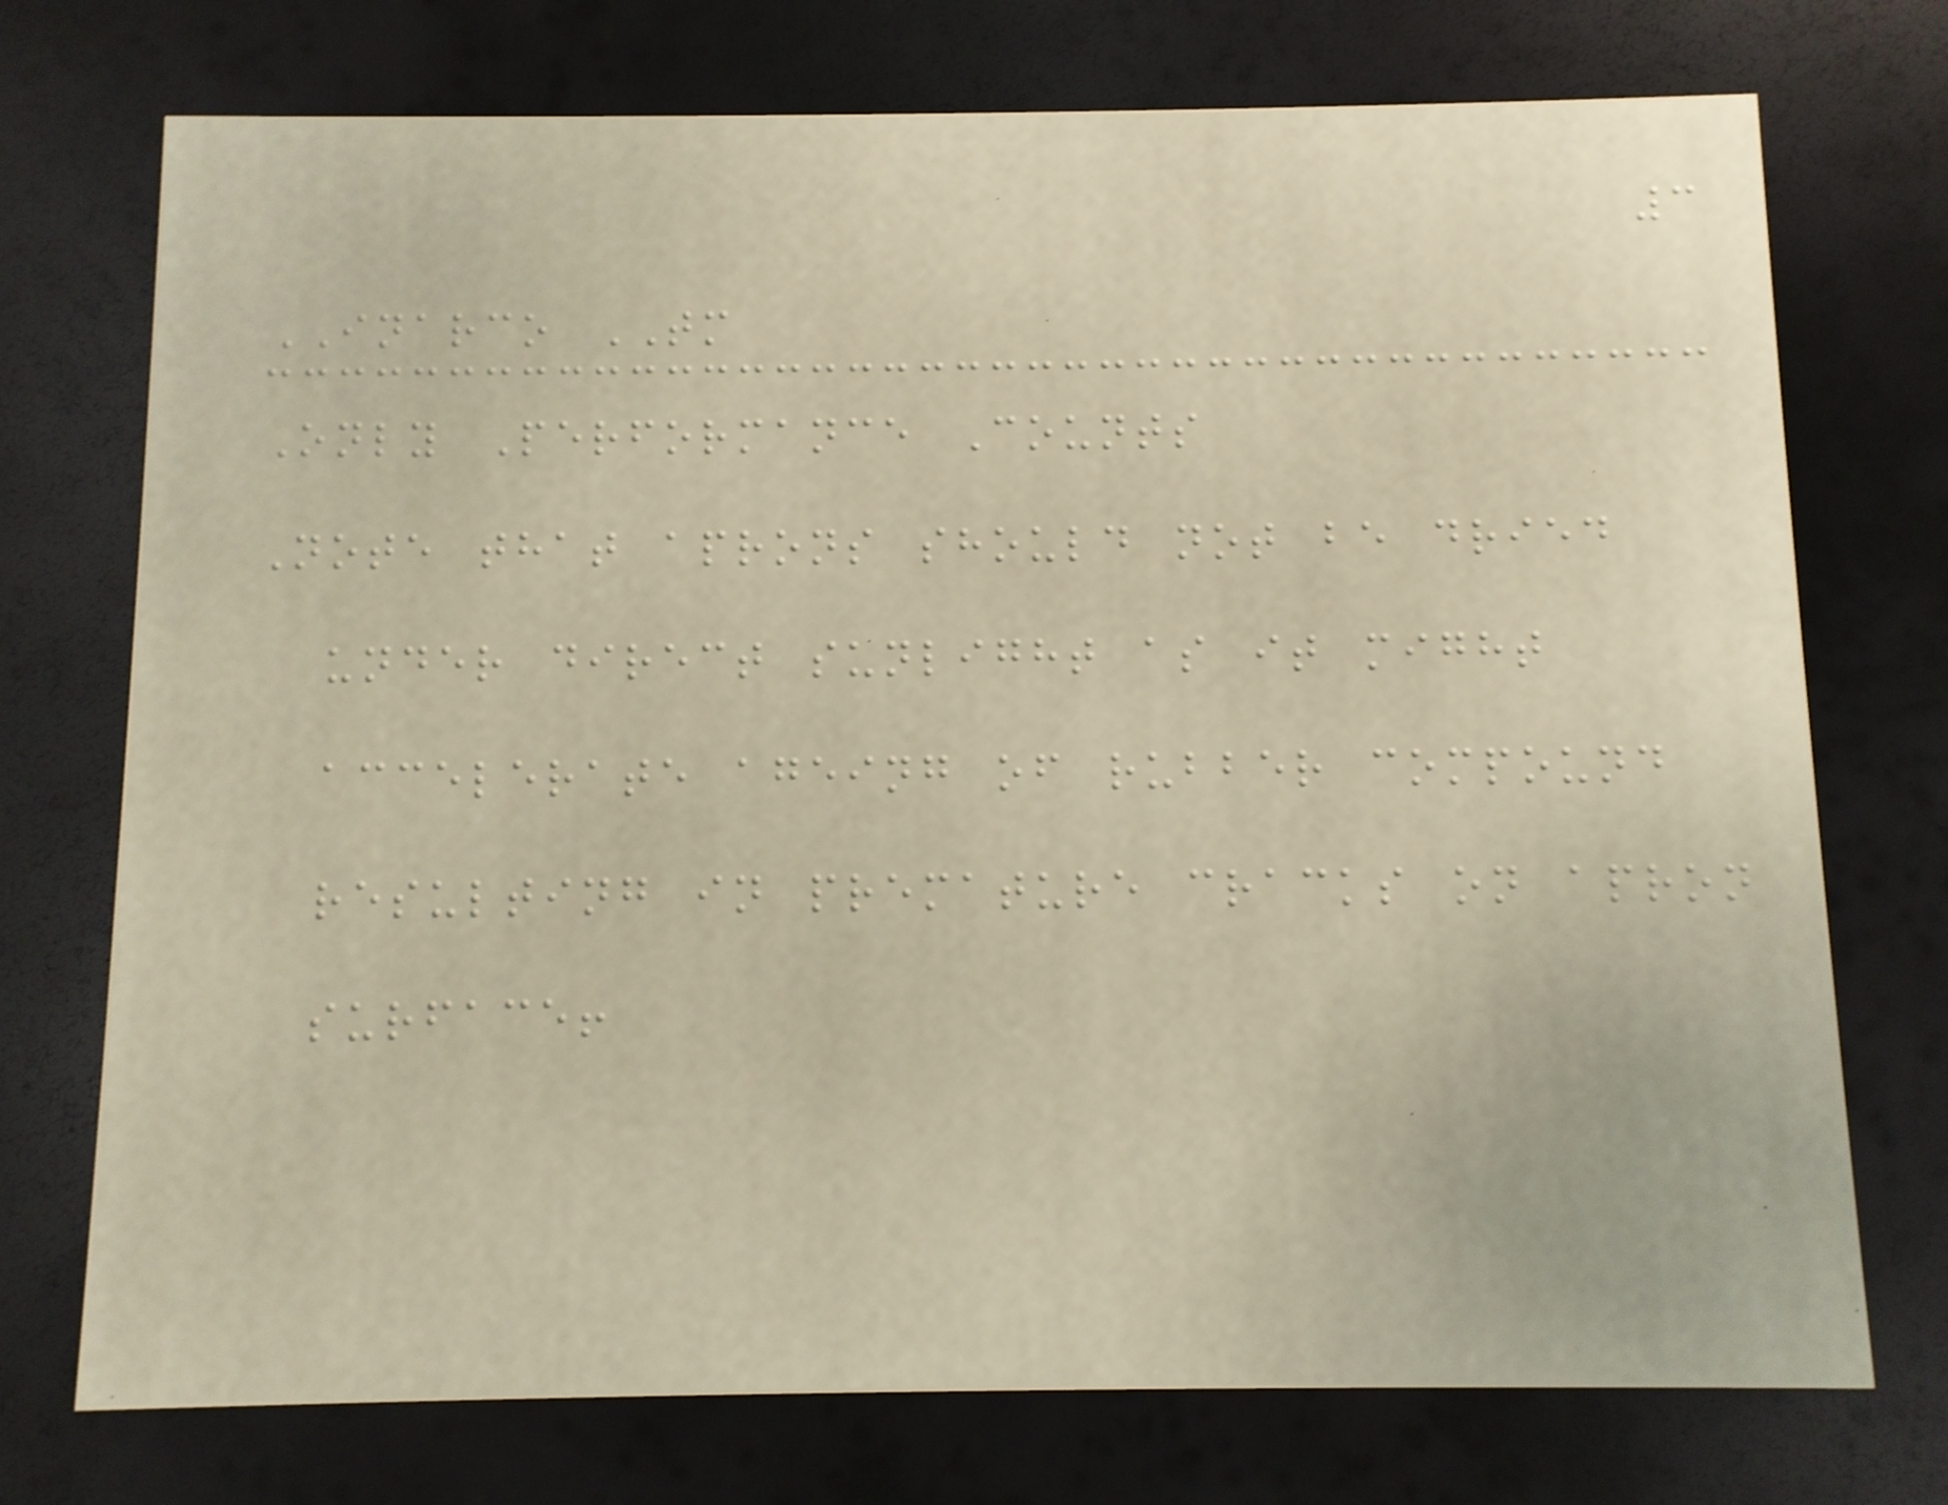3
INARCO TM
Only Performance Counts
Note that aprons should not be dried
under direct sunlight as it might
accelerate ageing of rubber compound
resulting in premature cracks on apron
surface!
